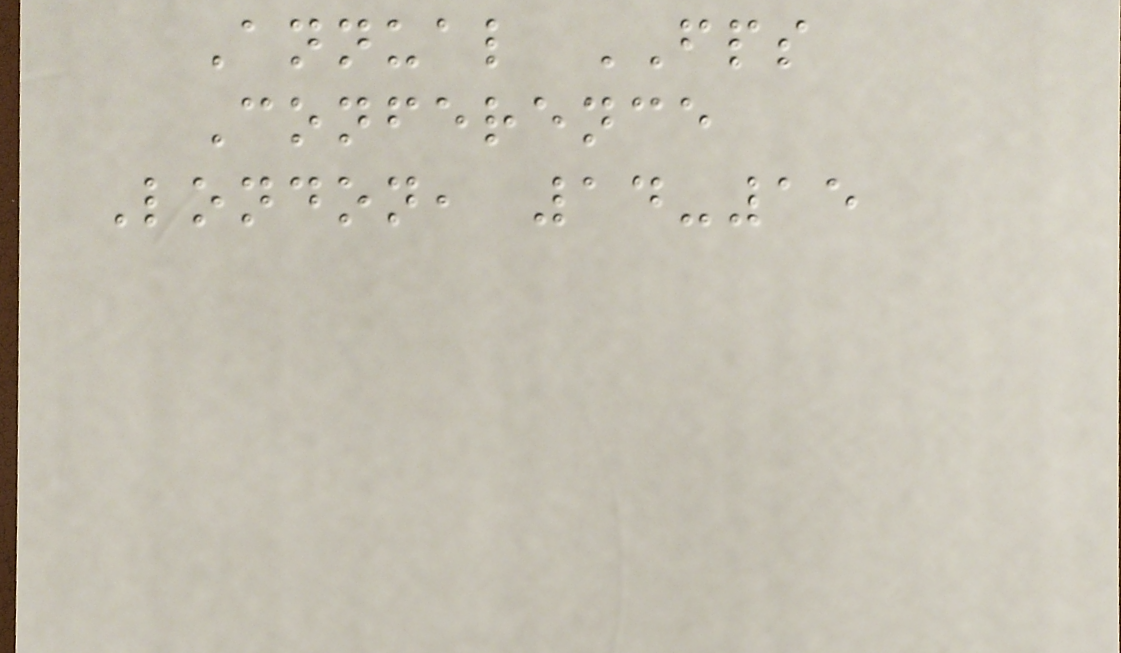Annual FPS
Conference
London, 14-15
